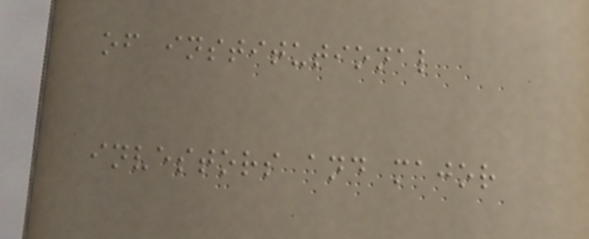of institutional
investors and major
